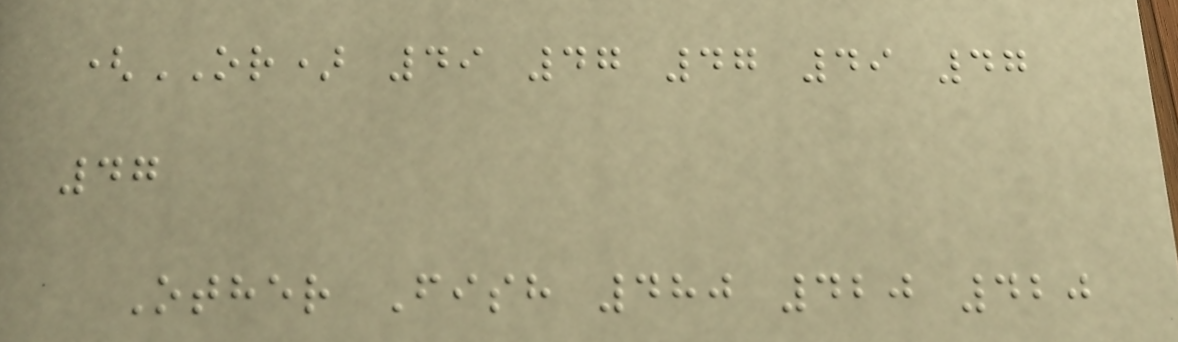(OR) 49 47 47 49 47
47
Other Fish 480 420 420
